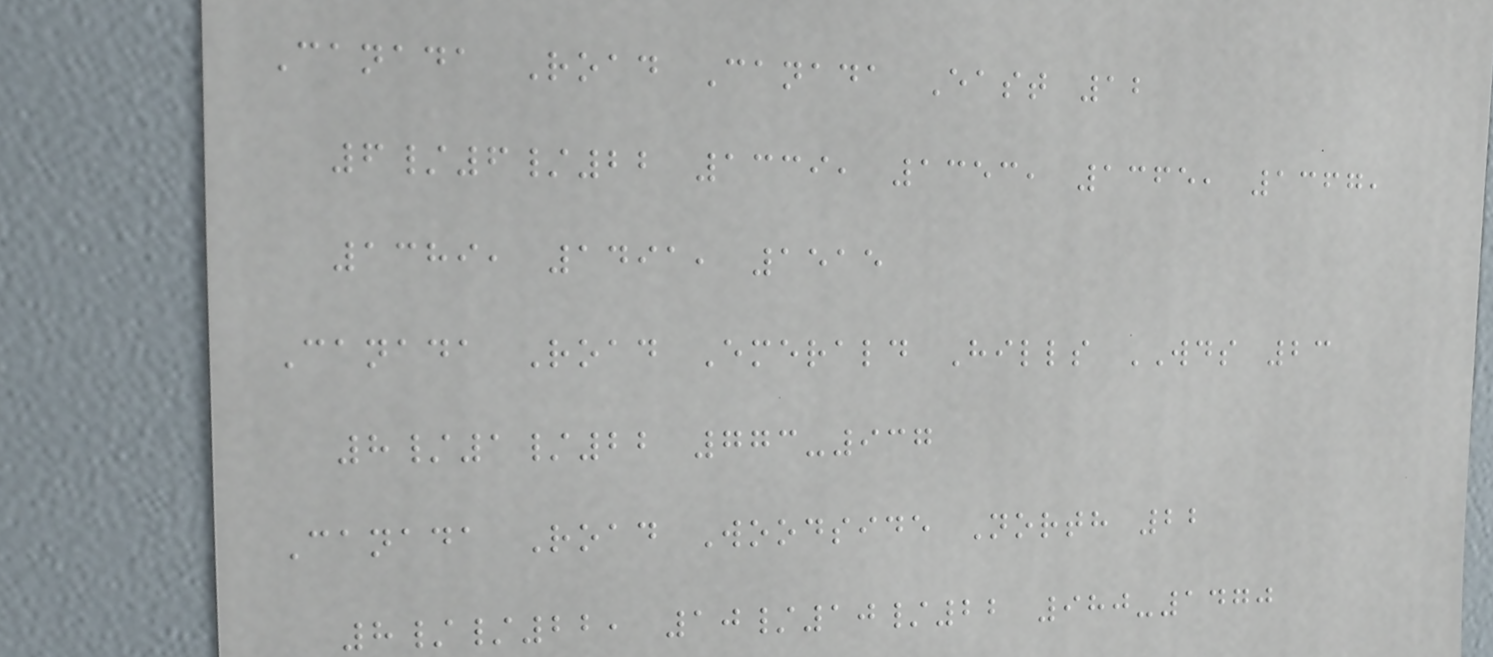Canada Road Canada East 12
6/6/22 1339, 1353, 1365, 1367,
1389, 1491, 1515
Canada Road Emerald Hills WDS 23
8/1/22 773-937
Canada Road Woodside North 22
8//22, 10/10/22 980-1470
